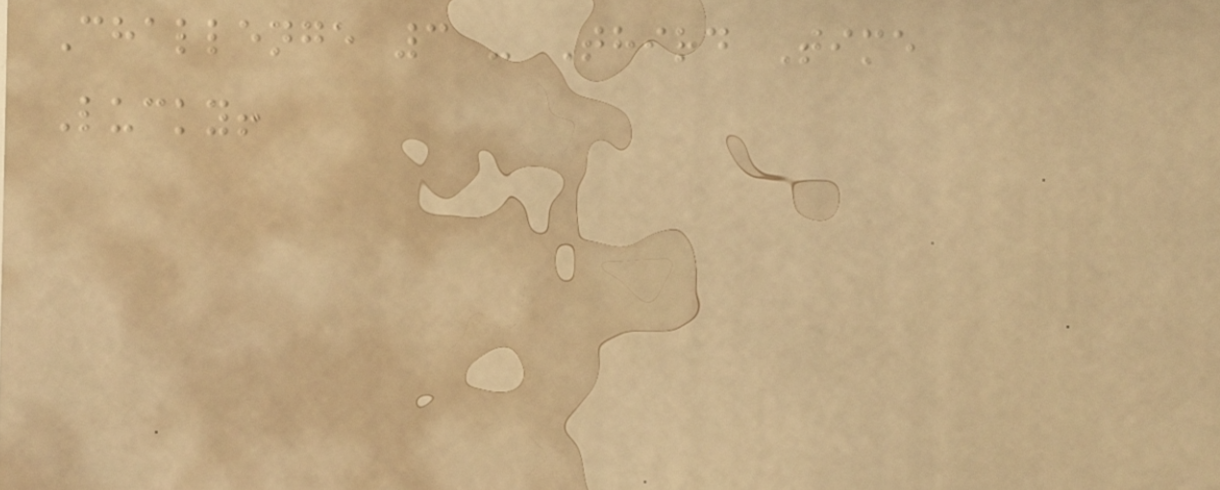Challenge 3 - Third Time
Lucky!
